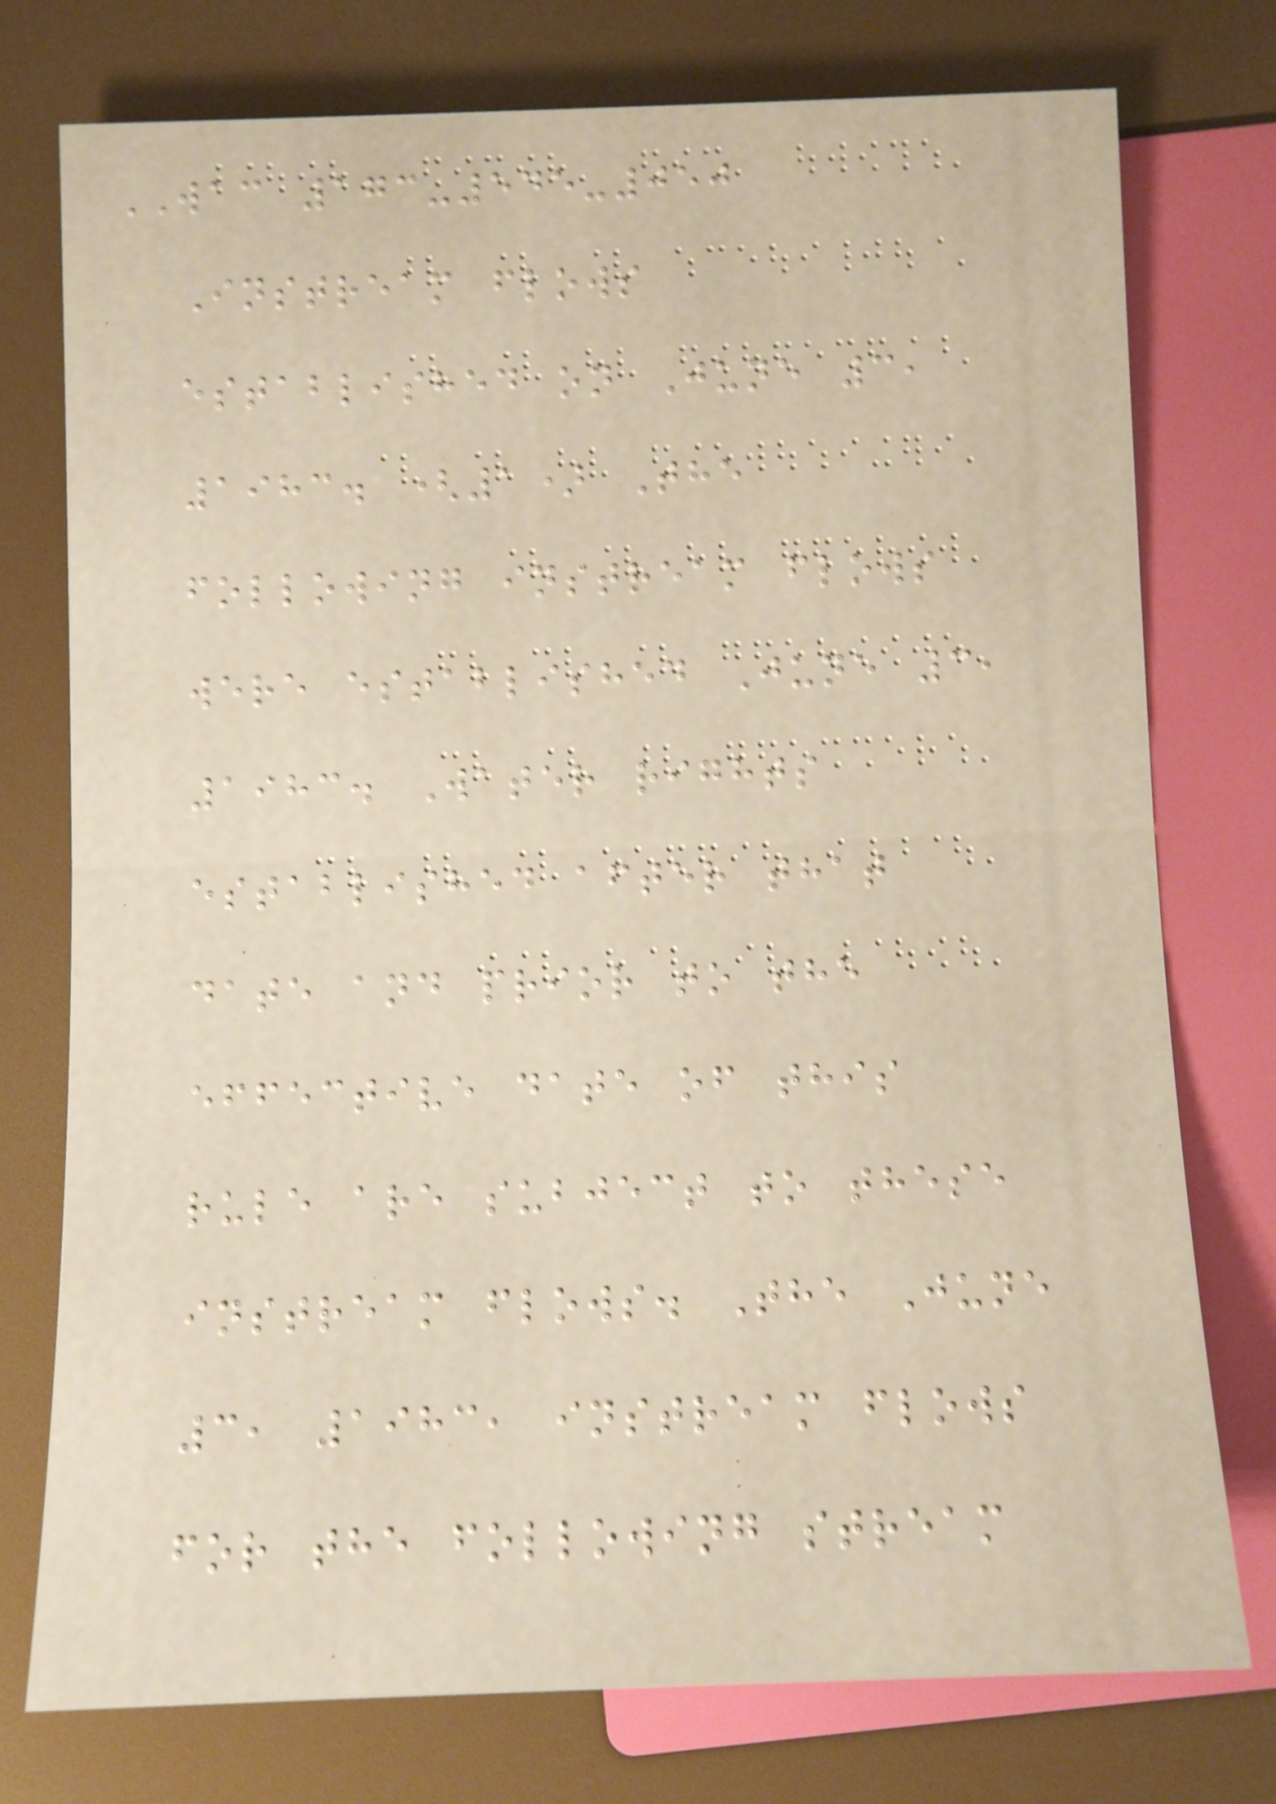WAC 173-545-050
Instream flows
established on June 3,
1983. (1) The
following instream flows
were established June 3,
1983. Water rights
established after that
date and prior to the
effective date of this
rule are subject to these
instream flows. The June
3, 1983, instream flows
for the following stream
